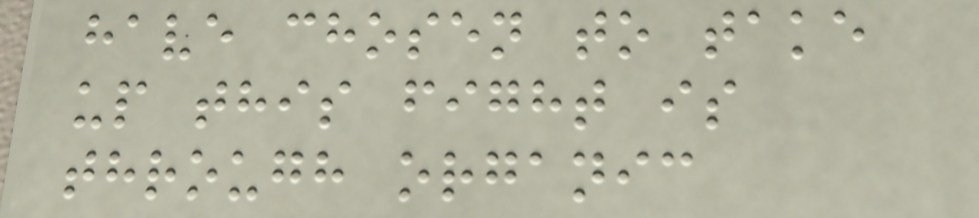have chosen to take
up this fight is
through organic
